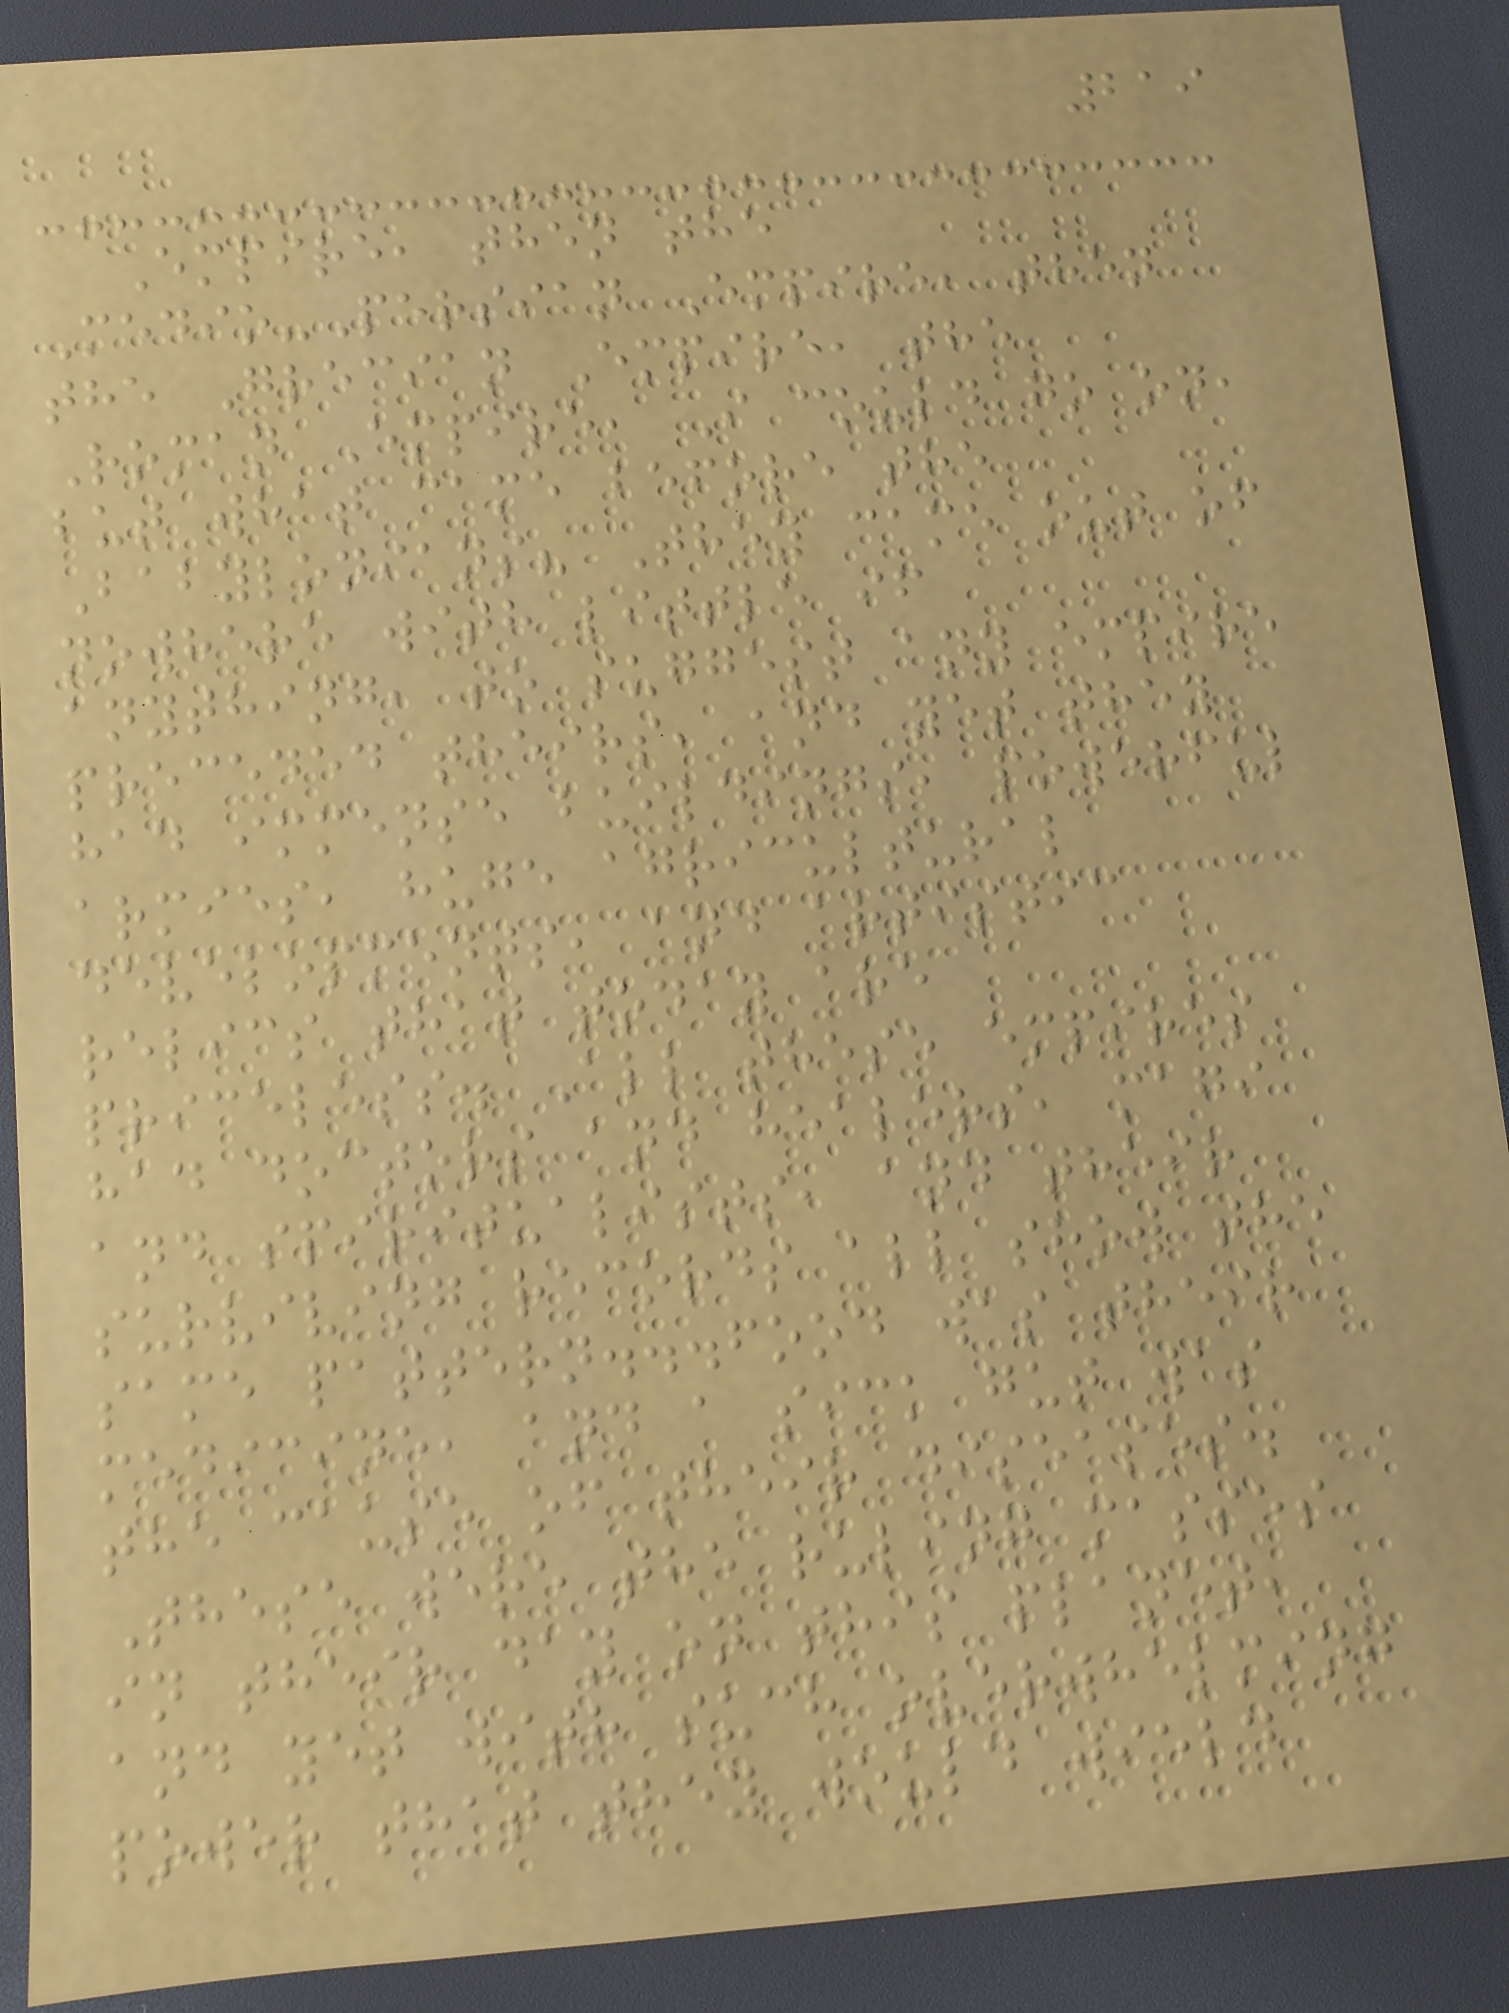219
Empire, then the
Medio-Persian Empire, then
the Grecian Empire, the
Roman Empire, I could go on,
but what came before the
Babylonians? They came out of
nowhere with little if
anything, to suggest any empire
preceded theirs, and yet they
had immense buildings, powerful
armies, huge agricultural
developments, and artistic
relics that today are
priceless. All these empires
had doctors and healers, magi
and spiritualists, and their
surviving records all show the
same pattern...food was their
medicine, and a sick gut was
the cause of their diseases.
These were the ruling masses
in their day on this planet,
and yet with such overwhelming
power that they would wield
